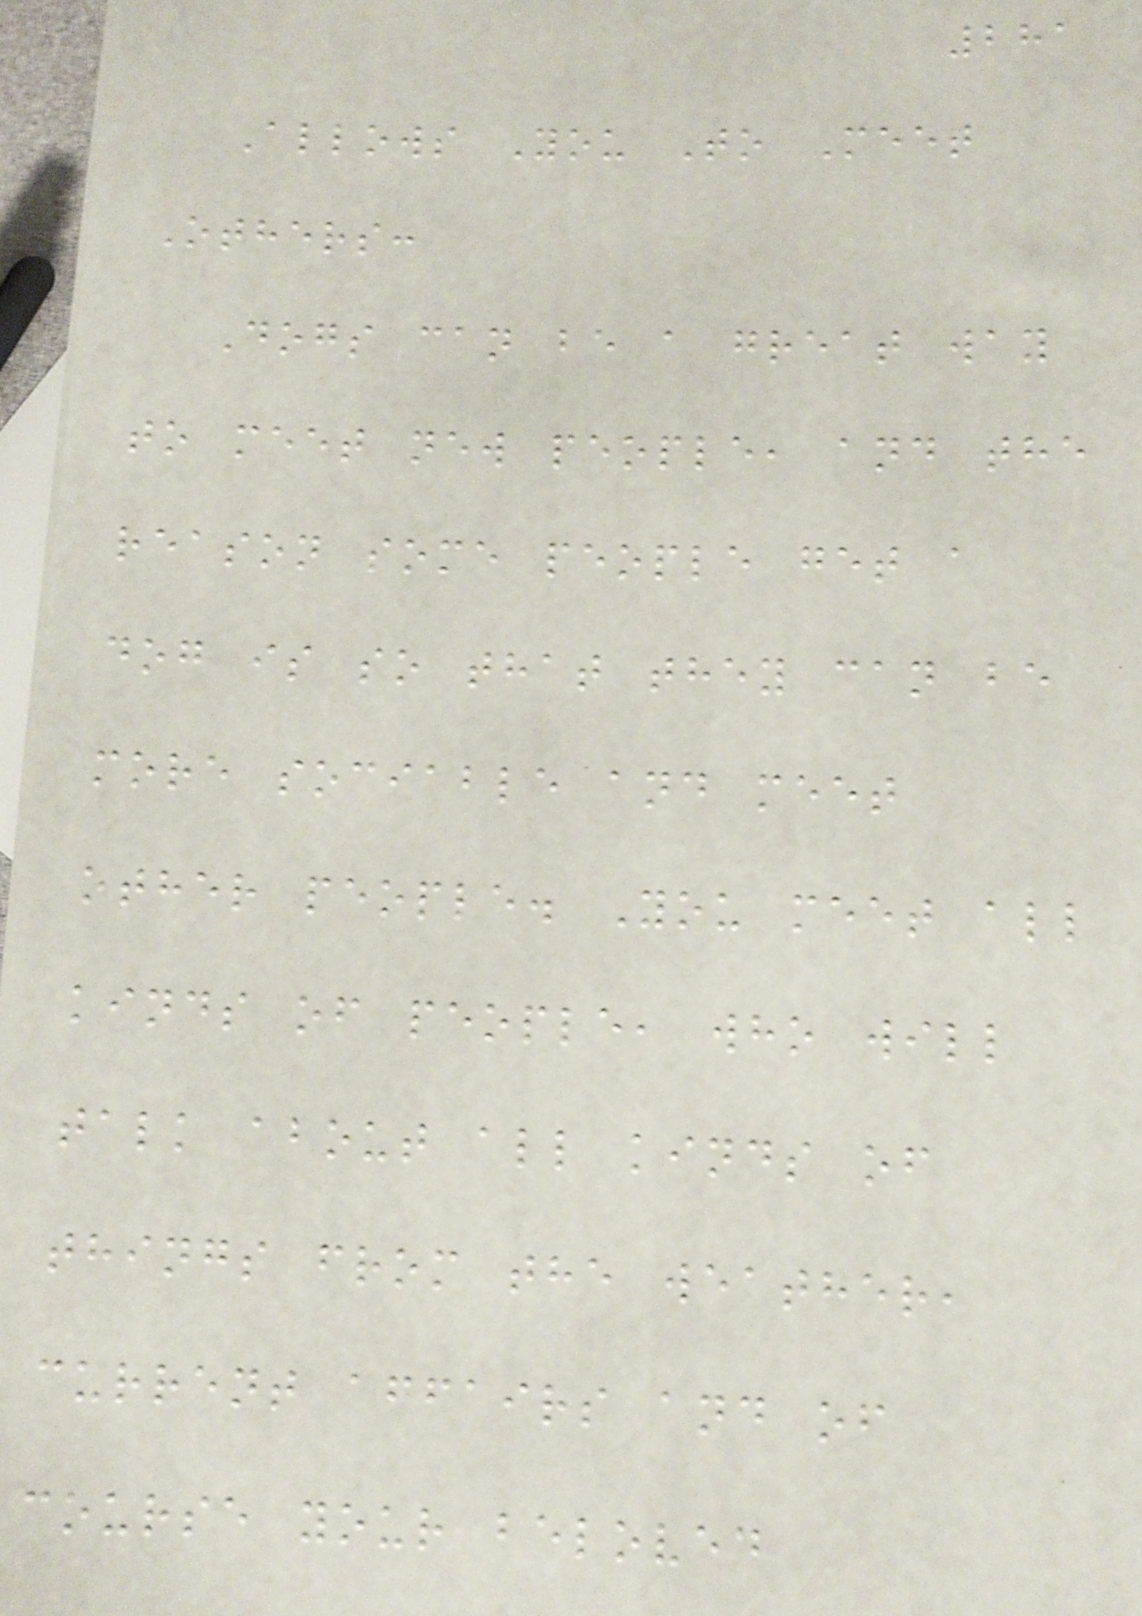281
Allows You To Meet
Others:
Dogs can be a great way
to meet new people, and the
reason some people get a
dog is so that they can be
more sociable and meet
other people. You meet all
kinds of people, who will
talk about all kinds of
things from the weather,
current affairs and of
course your beloved
